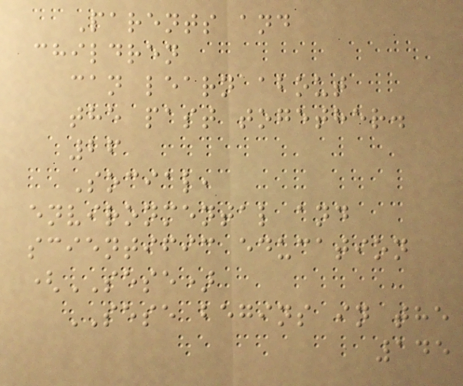Parents and
children
can learn about
the past together.
26
Social,
environmental and
scientific education
(SESE)
SESE begins in the
145
